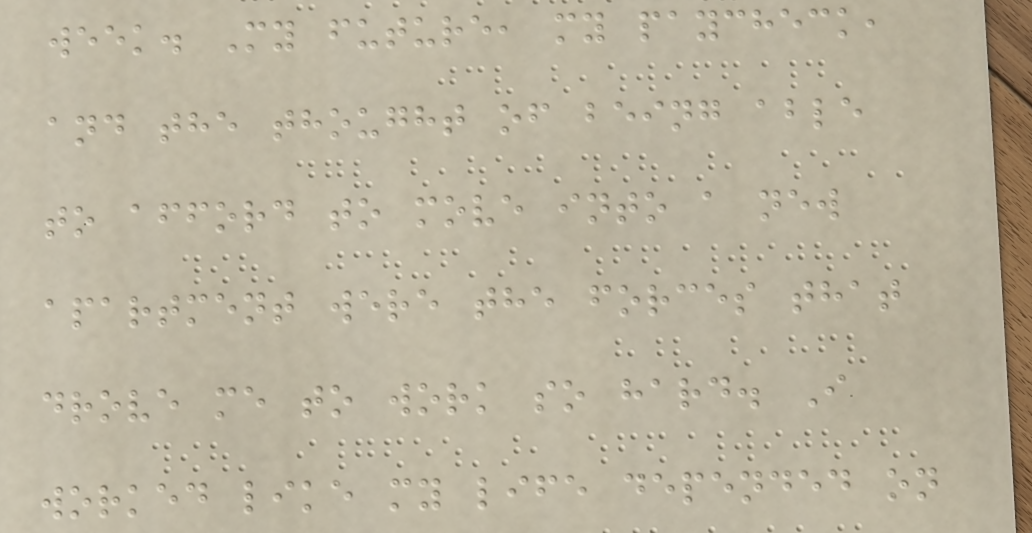week. My future, my paycheck,
and the thought of being able
to afford to move into a new
apartment were the forces that
drove me to work so hard. I
worked like my life depended on
